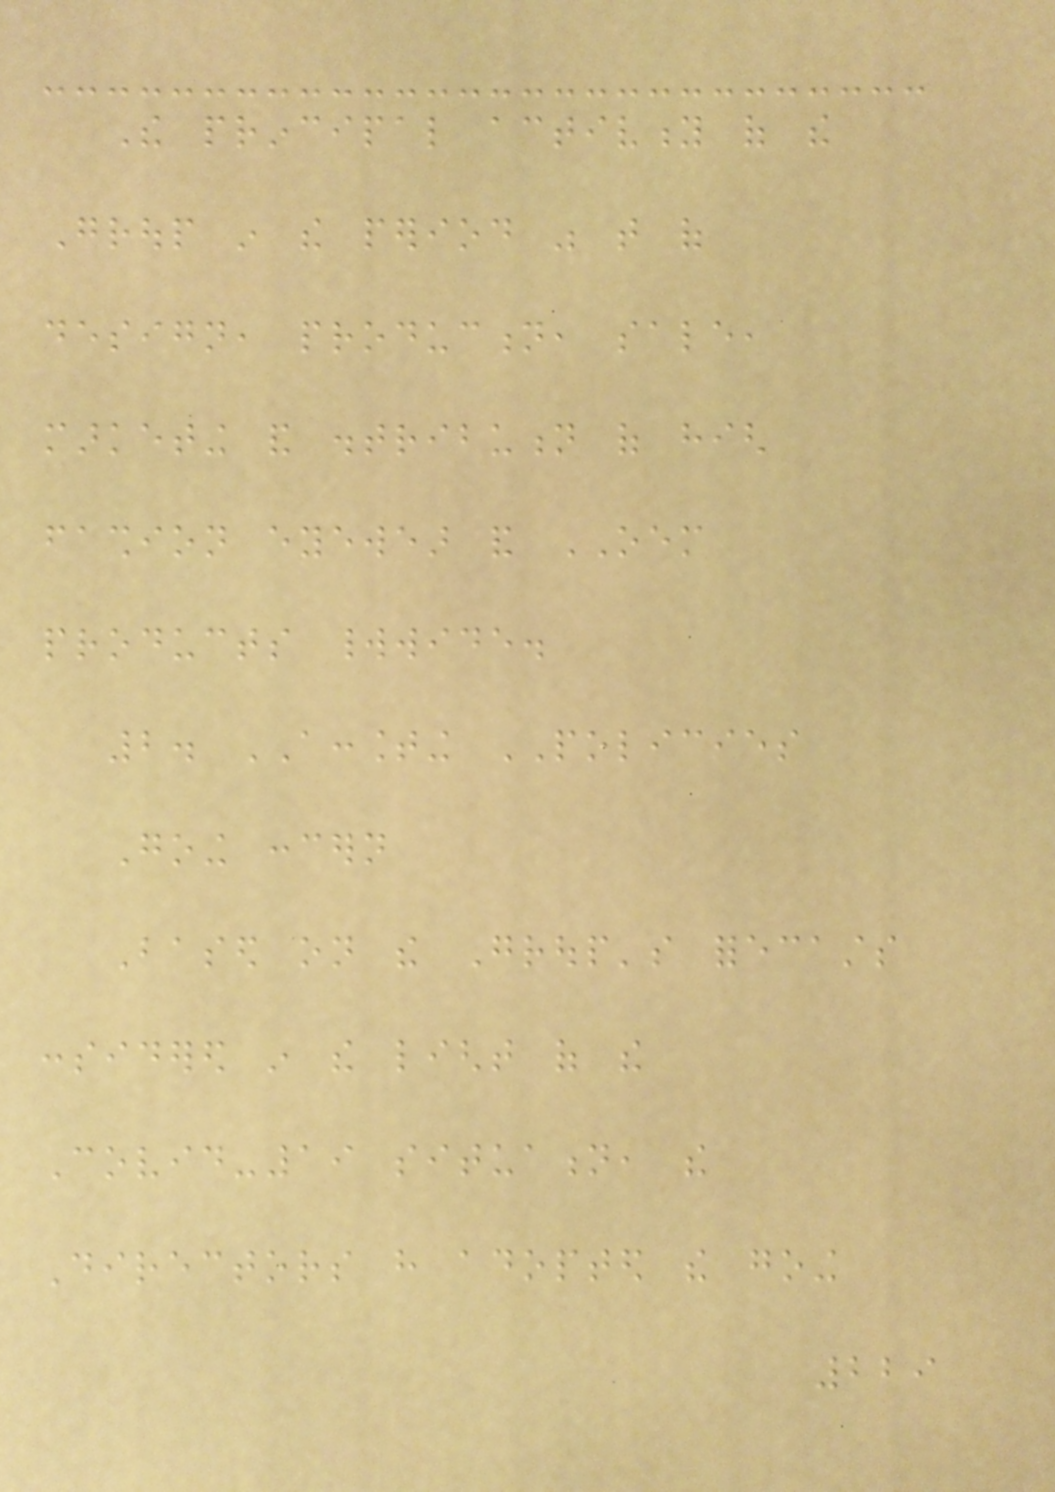The principal activity of the
Group in the period was that of
design, production, sale,
marketing and distribution of high
fashion eyewear and OEM
products worldwide.
2. ACCOUNTING POLICIES
Going concern
Based on the Group's forecasts
considered in the light of the
Covid-19 situation, the
Directors have adopted the going
229
